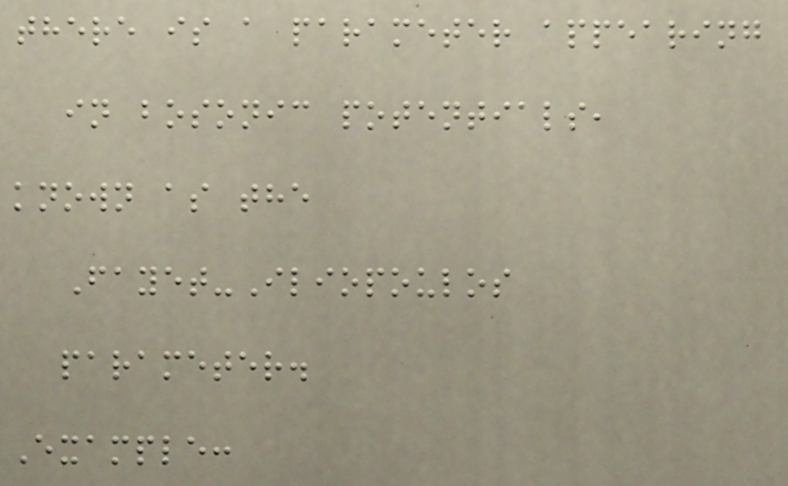there is a parameter appearing
in bosonic potentials,
known as the
Fayet-Iliopoulos
parameter.
Example:
